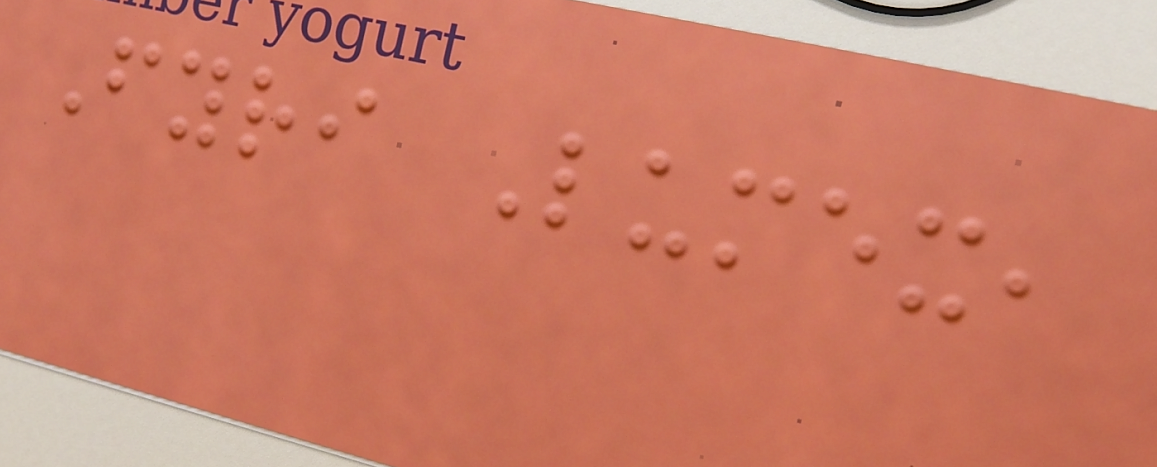Fyri Lumex,
